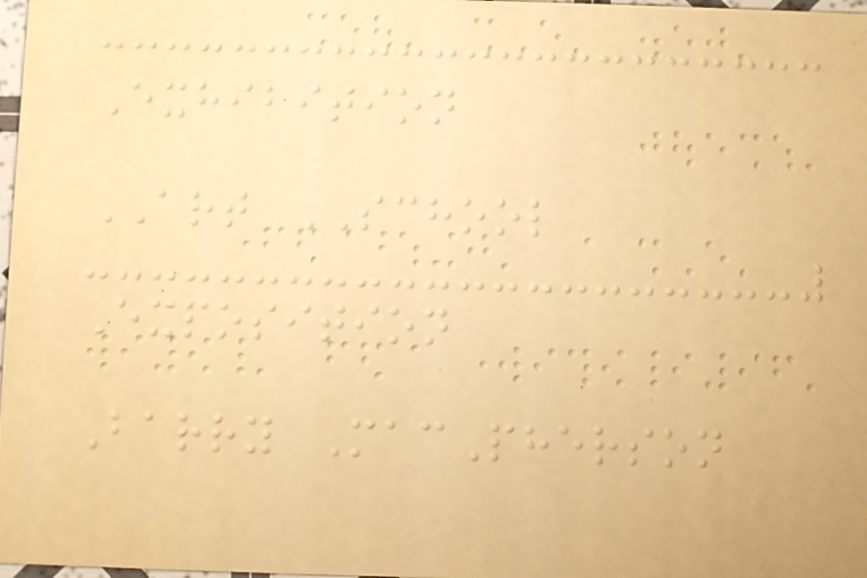Exhibition
ART SCHOOL
Exposition
Barry MacPherson
